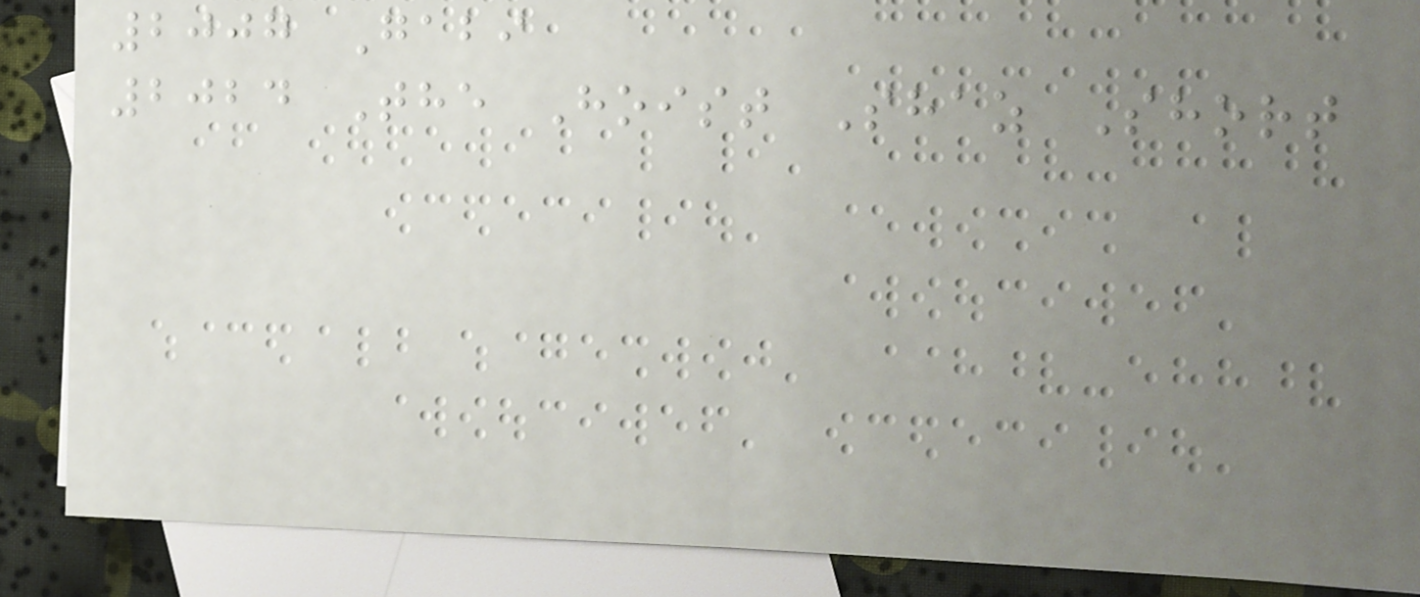2007 Gabi
2024 The Hoist Shaz Short
